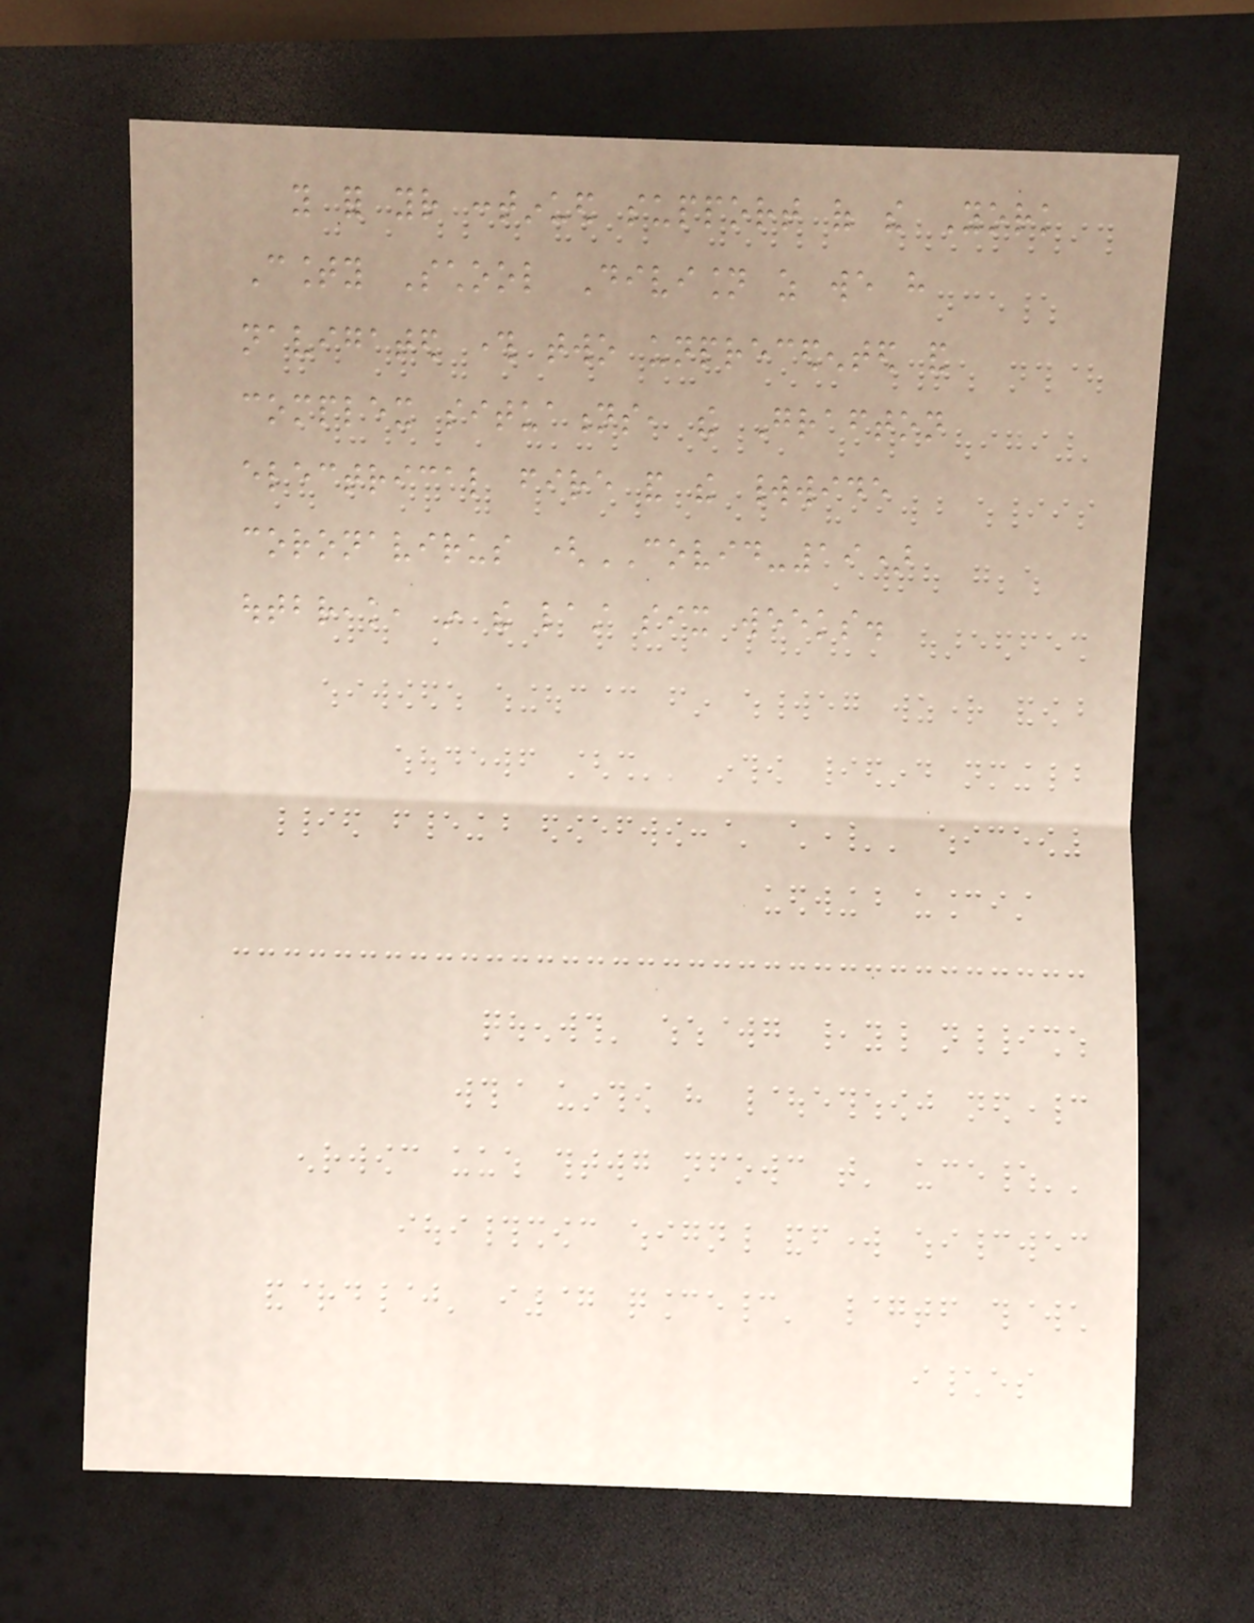you for your continued support of the York
County School Division as we have
navigated through two unprecedented and
complex situations, the Grafton
electrical fire and the worldwide
coronavirus (COVID-19)
outbreak, in the last six weeks.
